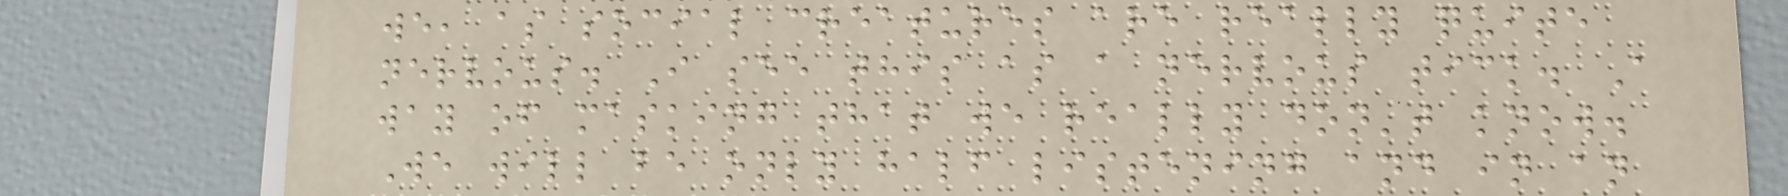we, as social creatures are really quite
nervous. I see this as a nervous tick. A
way of masking that we really don't know.
We will be only half listening and in an
